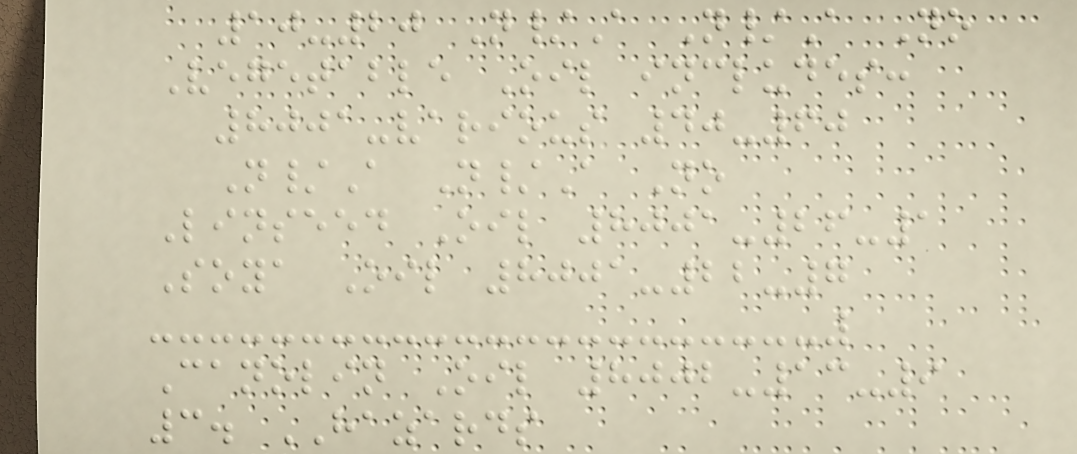10-20 N/A N/A No
Vegetable Oil includes:
8001-various 40-60
N/A N/A No
Linseed Oil 8001-26-1
Soya Oil 8001-22-7
Canolin Oil 8002-13-9
3. HAZARDS
